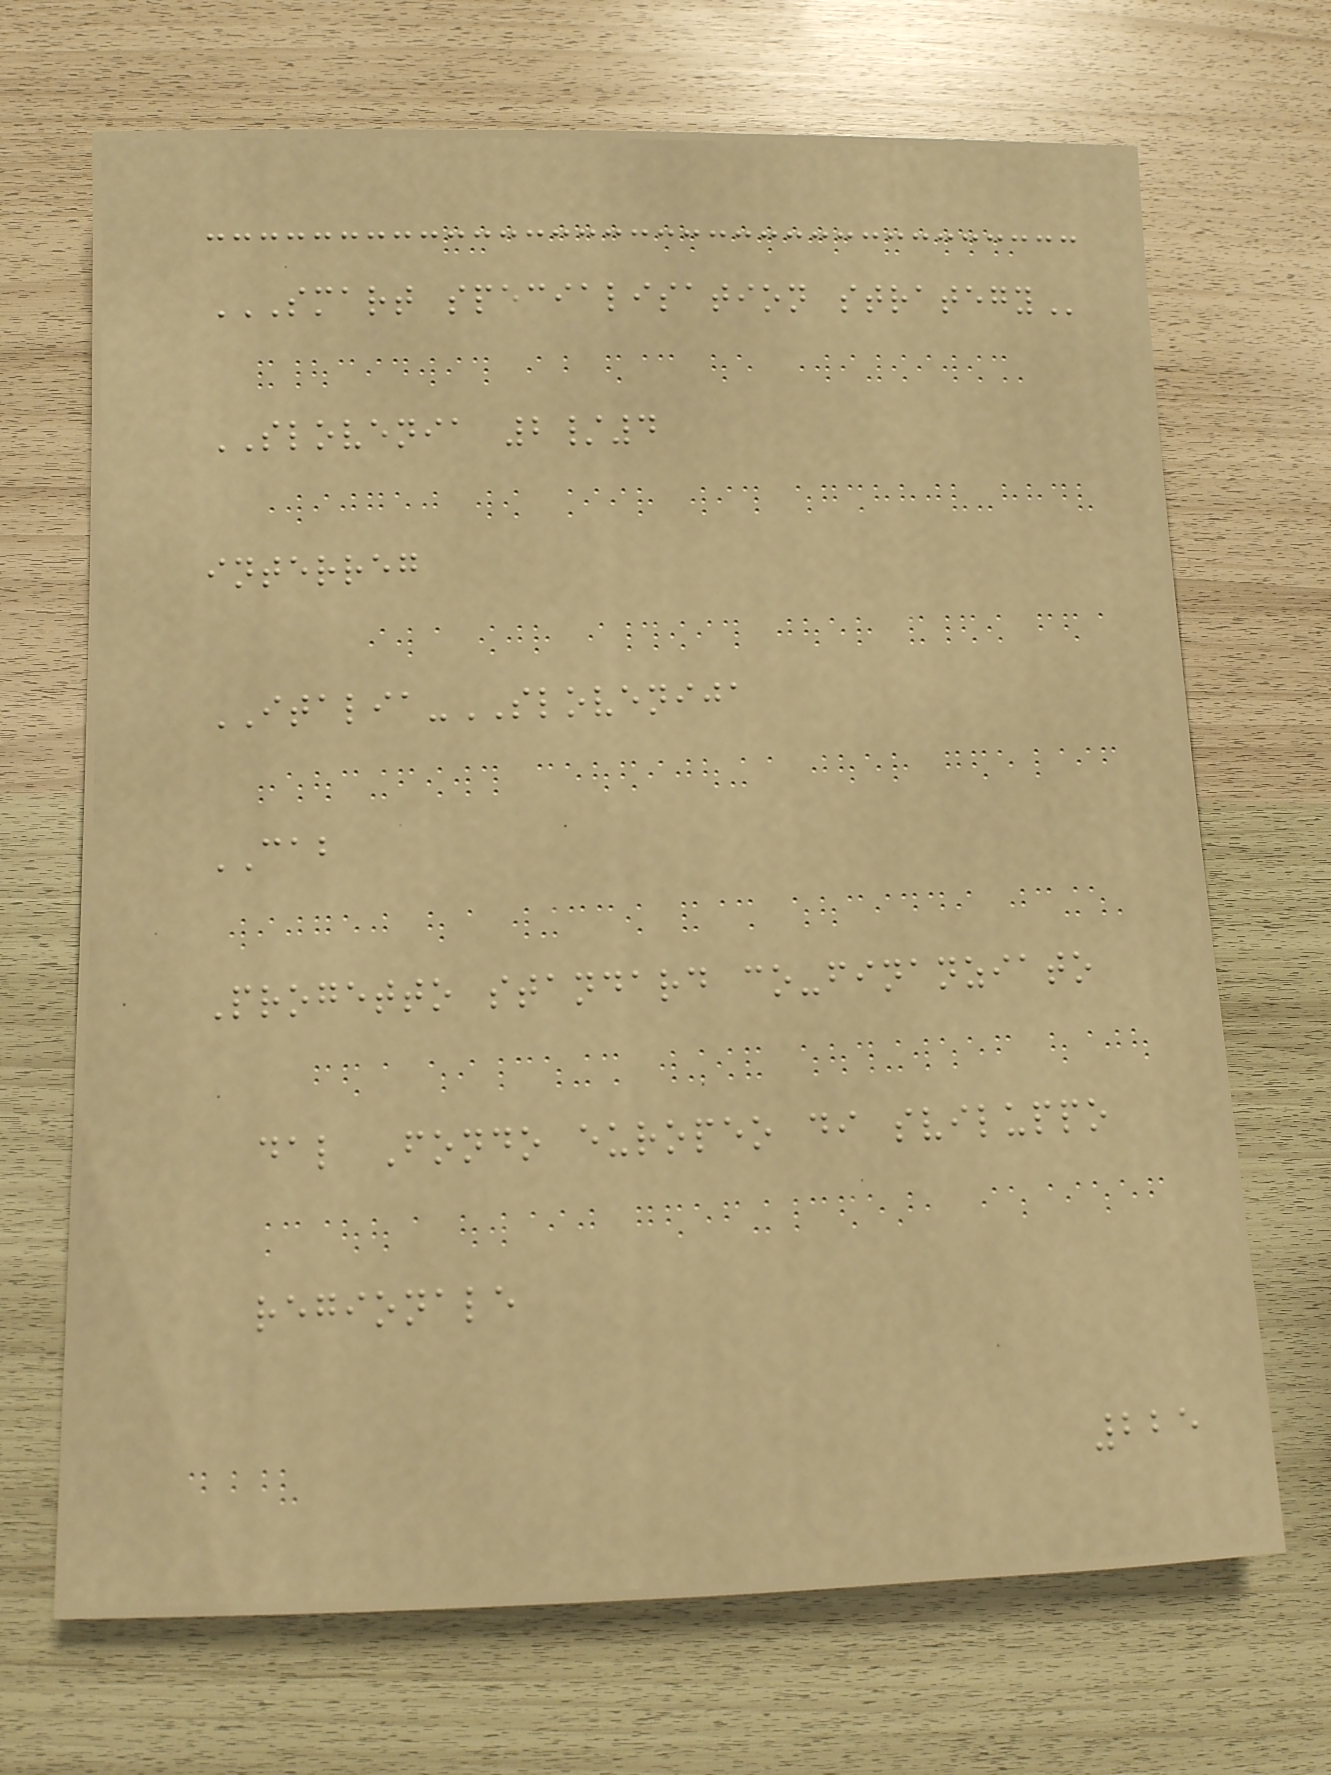SMART SPECIALISATION STRATEGY
SLOVENIA 2/4
interreg
ITALIA-SLOVENIJA
CAB
Progetto standard co-finanziato
dal Fondo europeo di sviluppo
regionale
225
